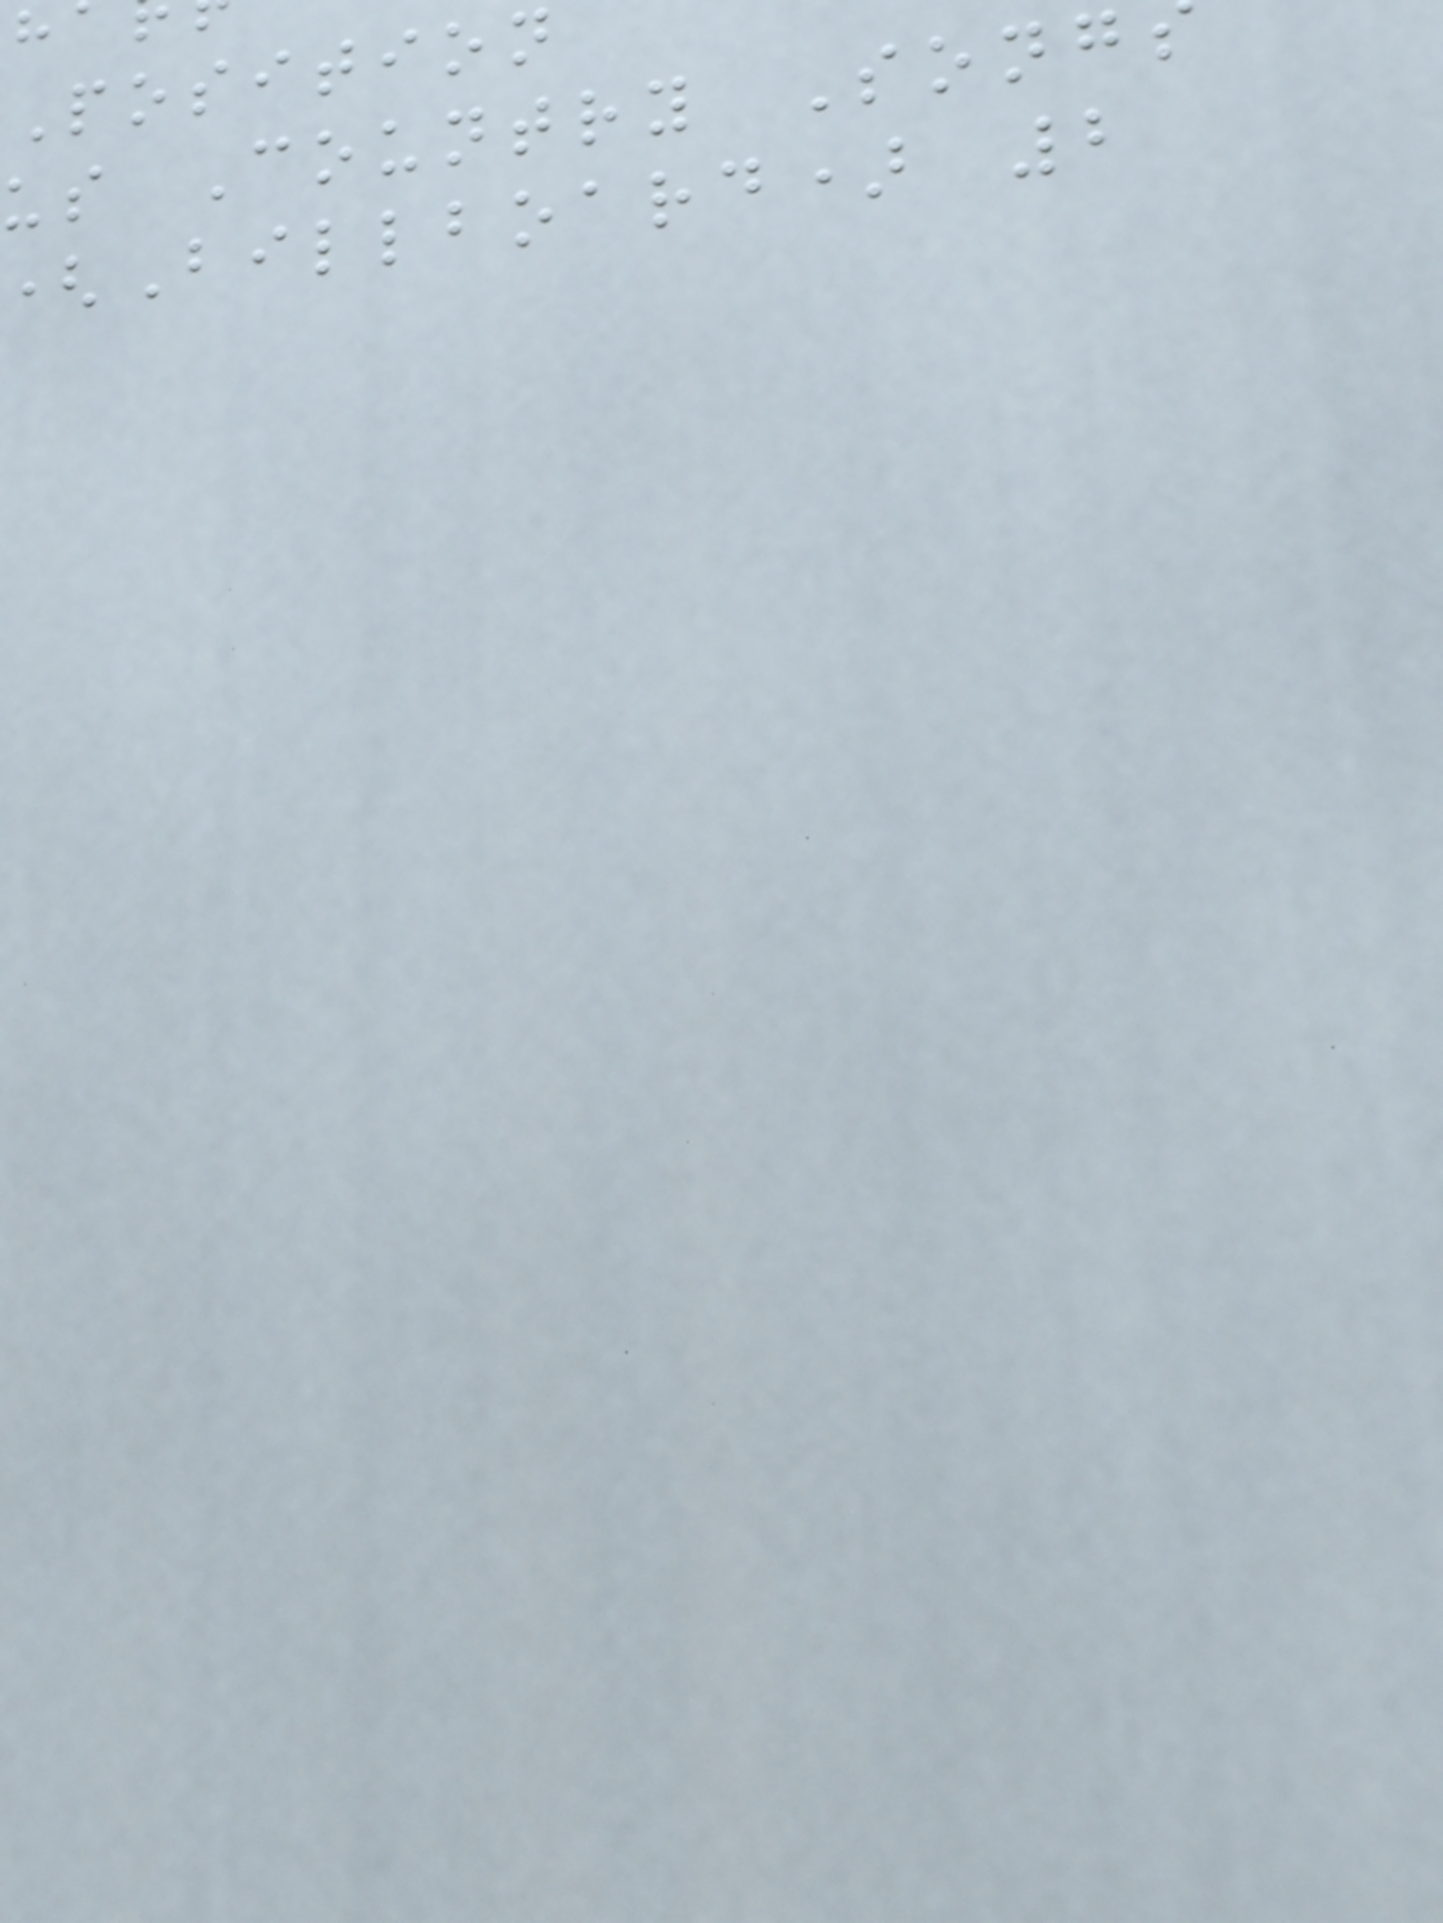Position
us Country Song
Billboard) 2
